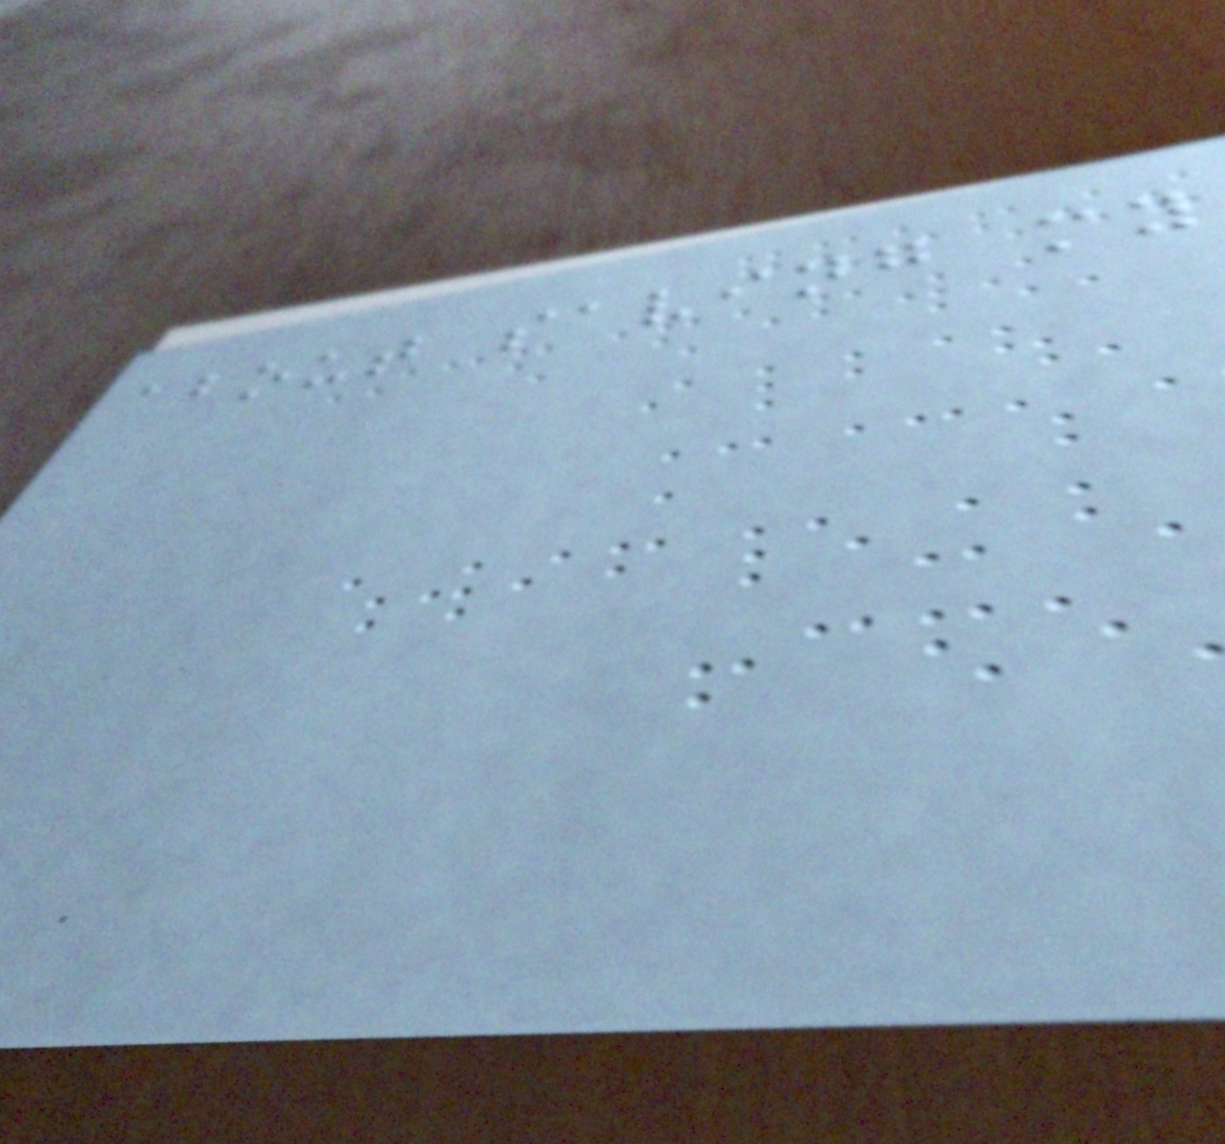about saving my
